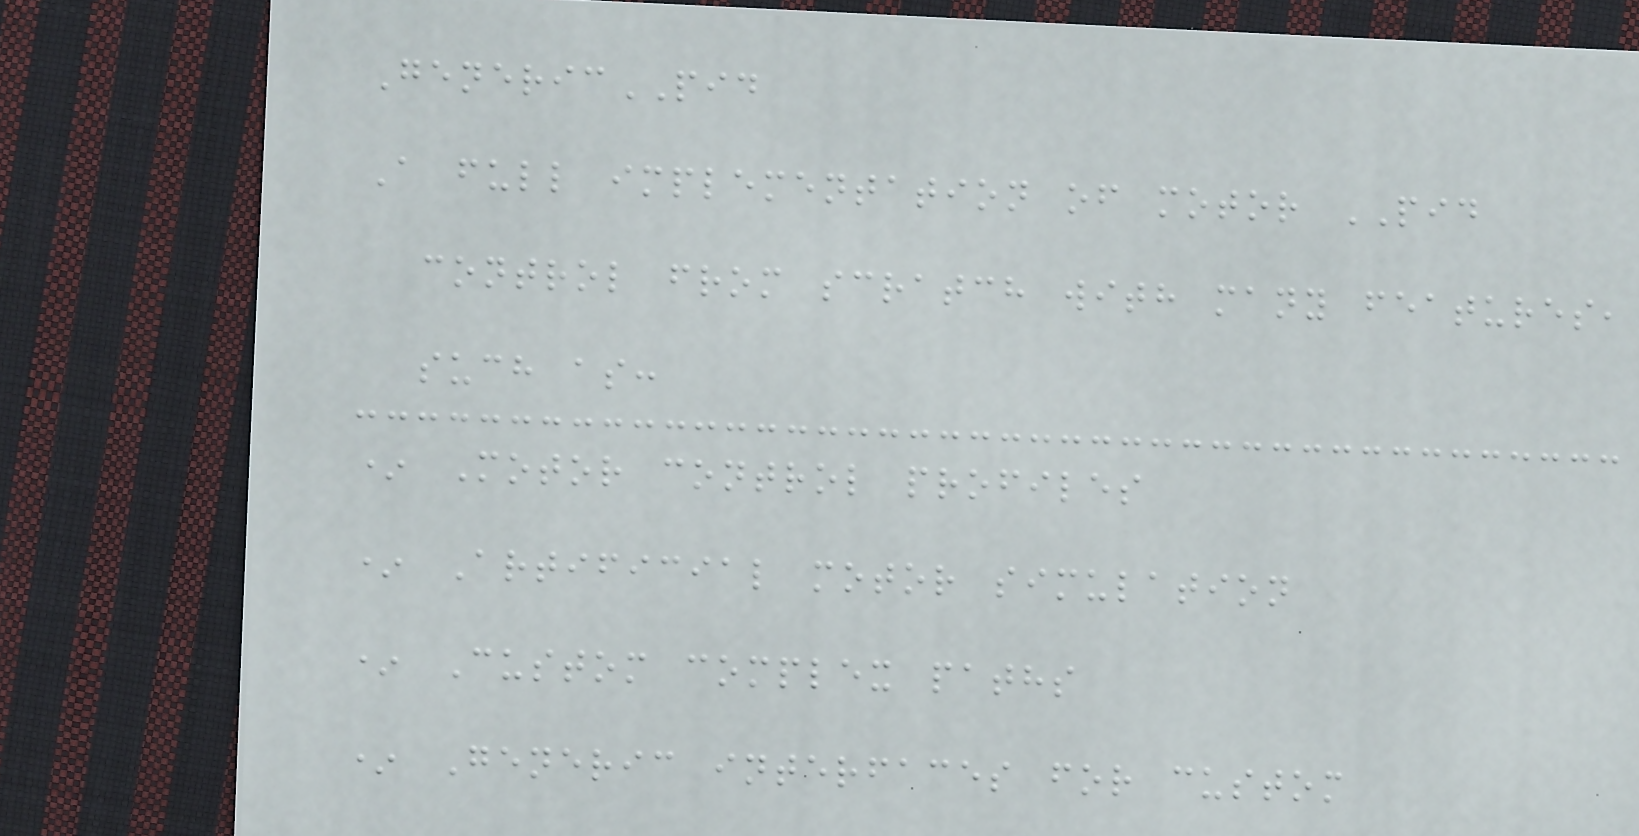GenericPID
A full implementation of motor PID
control from scratch with many features,
such as:
* Motor control profiles
* Artificial motor simulation
* Custom complex paths
* Generic interfaces for custom
